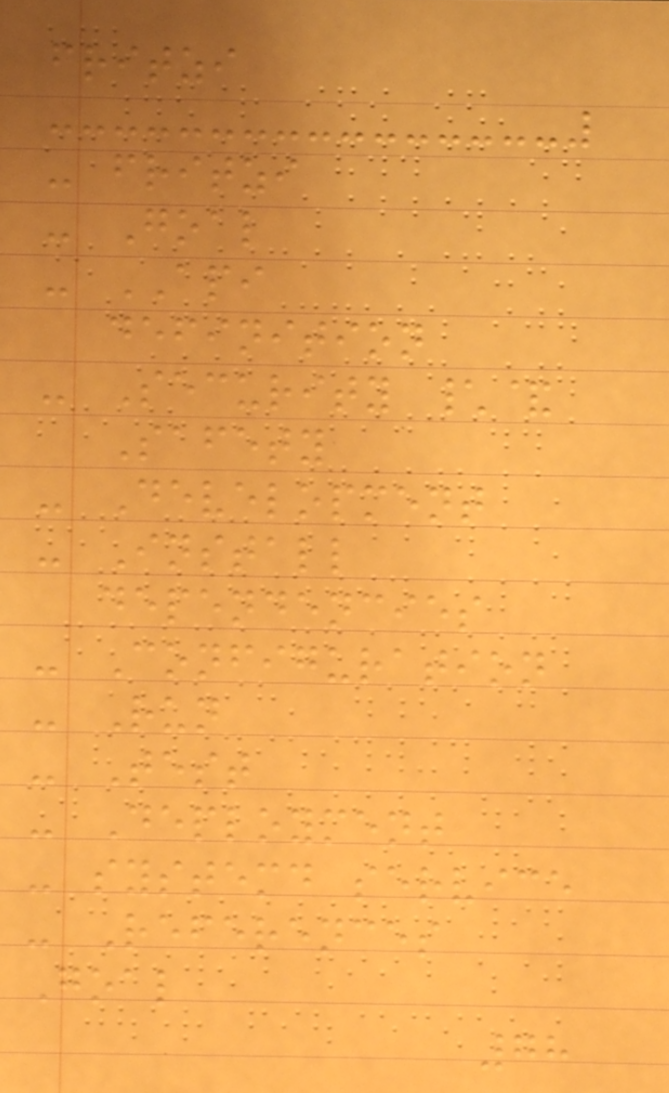fritzi
- fritzi
- Goal
- API
definition
- Security \&
Safety
- Development
- Install
dependencies
- Configuration
- Run
- Test
- Deployment
- systemd service
- References
Goal
78
